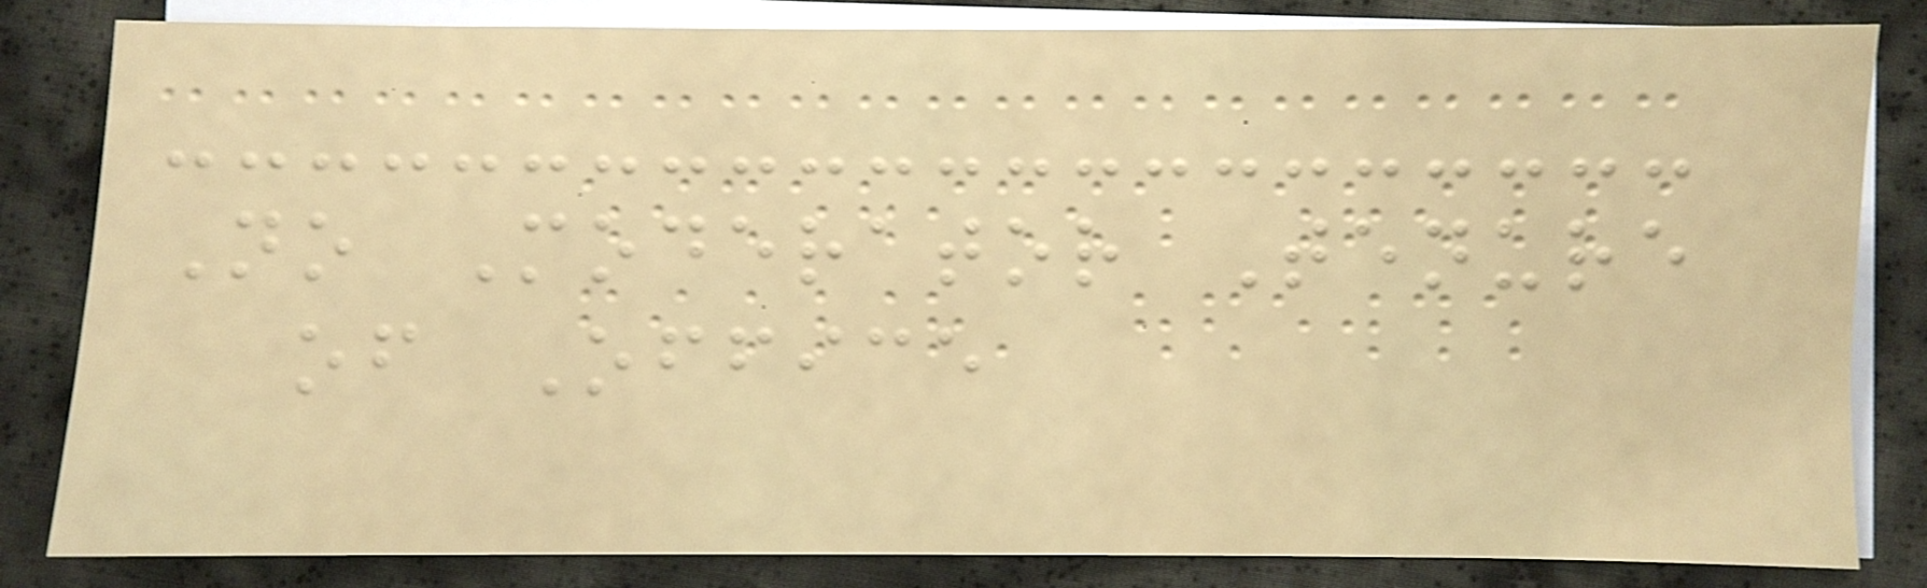No Moderator Tenure
of Office
